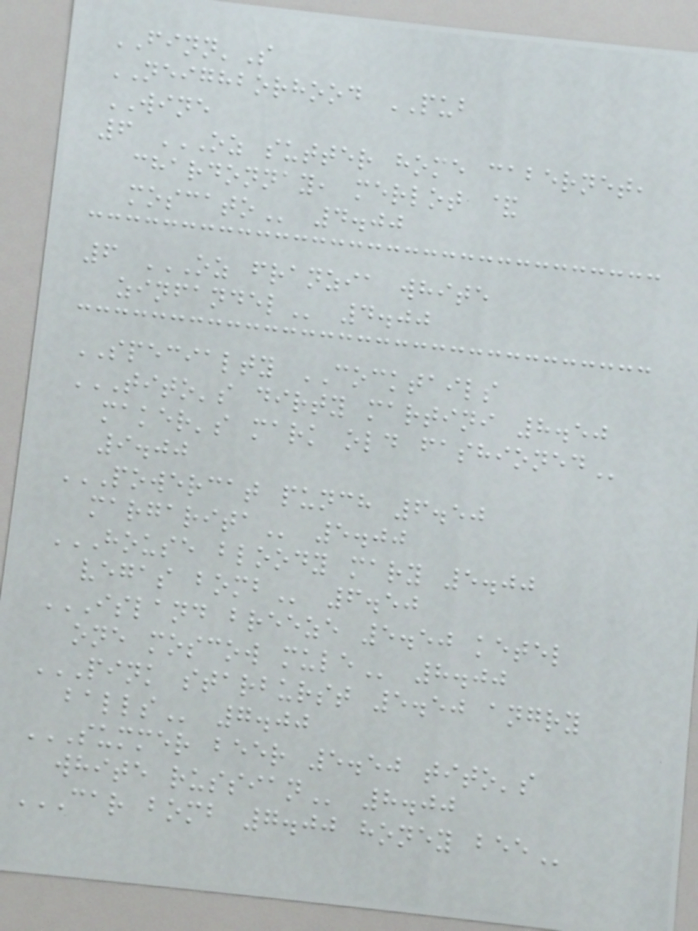FINN'S
NEIGHBORHOOD PUB
WINE
6 OZ SUTTER HOME CABERNET,
CHARDONNAY, MERLOT &
MOSCATO 4.00
6 OZ FRANZIA WHITE
ZINFANDEL 4.00
SPECIALTY COCKTAILS
TITO'S DIRTY MARTINI 8.50
MAKER'S MARK OLD FASHIONED
9.00
POWERCAT PUNCH 6.50
MARGARITA 5.00
HOUSE BLOODY MARY 5.00
VEGAS BOMB 6.50
ISLAND BREEZE 5.50 KETEL
ONE MOSCOW MULE 8.00
PINK STARBURST 5.50 ANGRY
BALLS 7.00
SUMMER BEER 5.50 TITO'S
WHITE RUSSIAN 8.00
CAR BOMB 7.00 HONEY BEE
